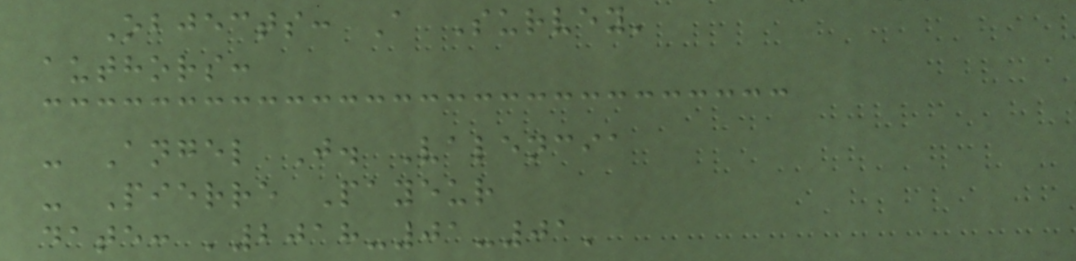Objects: A Survey'
authors:
- Angel J. Valencia
- Pierre Payeur
date: '2018-01-01'
